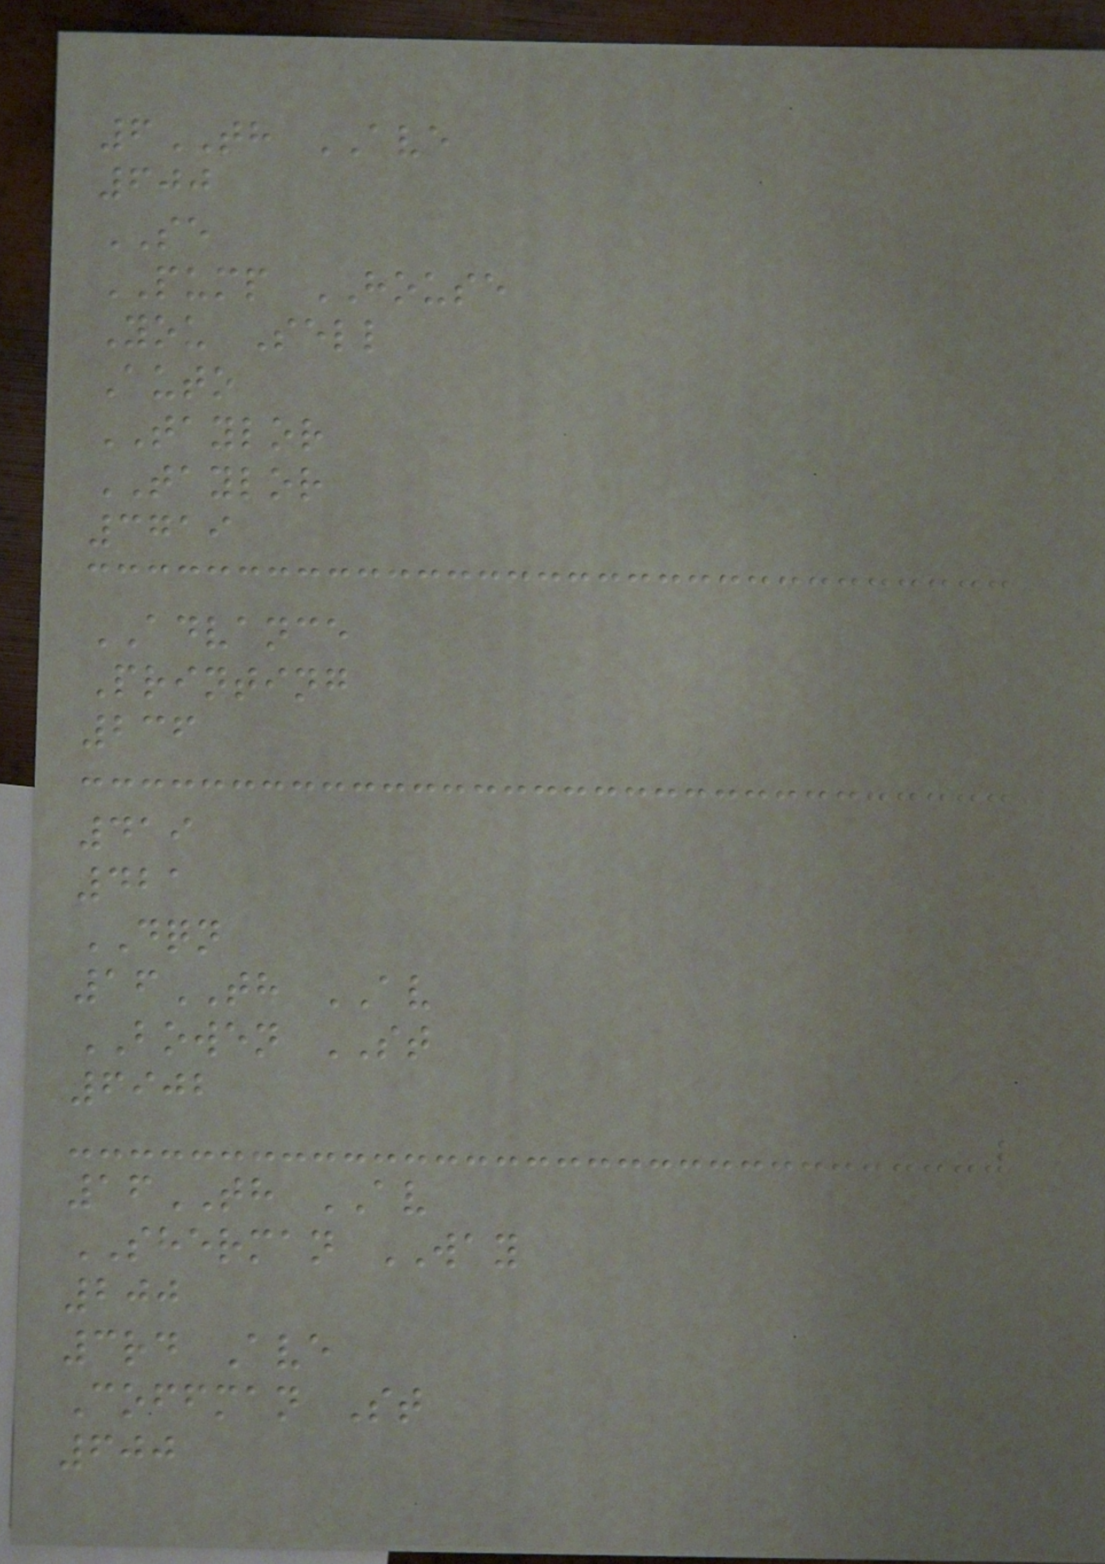6TH AVE
600
SE
PUMP HOUSE
You Sell
Auto
TAYLOR
TAYLOR
3719
ADVANCE
Printing
236
419
421
DQN
16TH AV
BOWEN ST
6902
16TH AV
SHERMAN WAY
200
3rd Ave
Coffman St
600
